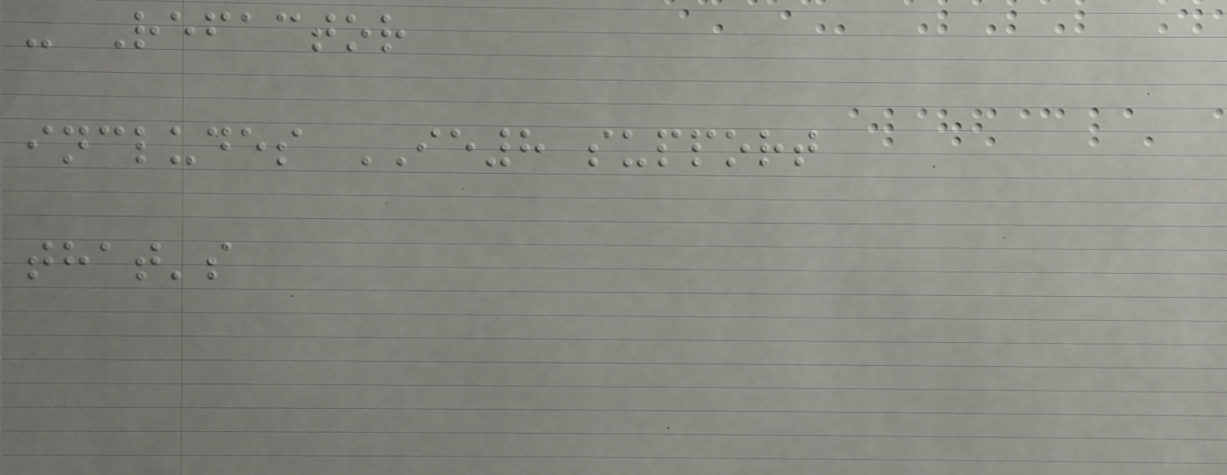- Refactor
includes IE8 support
that's
